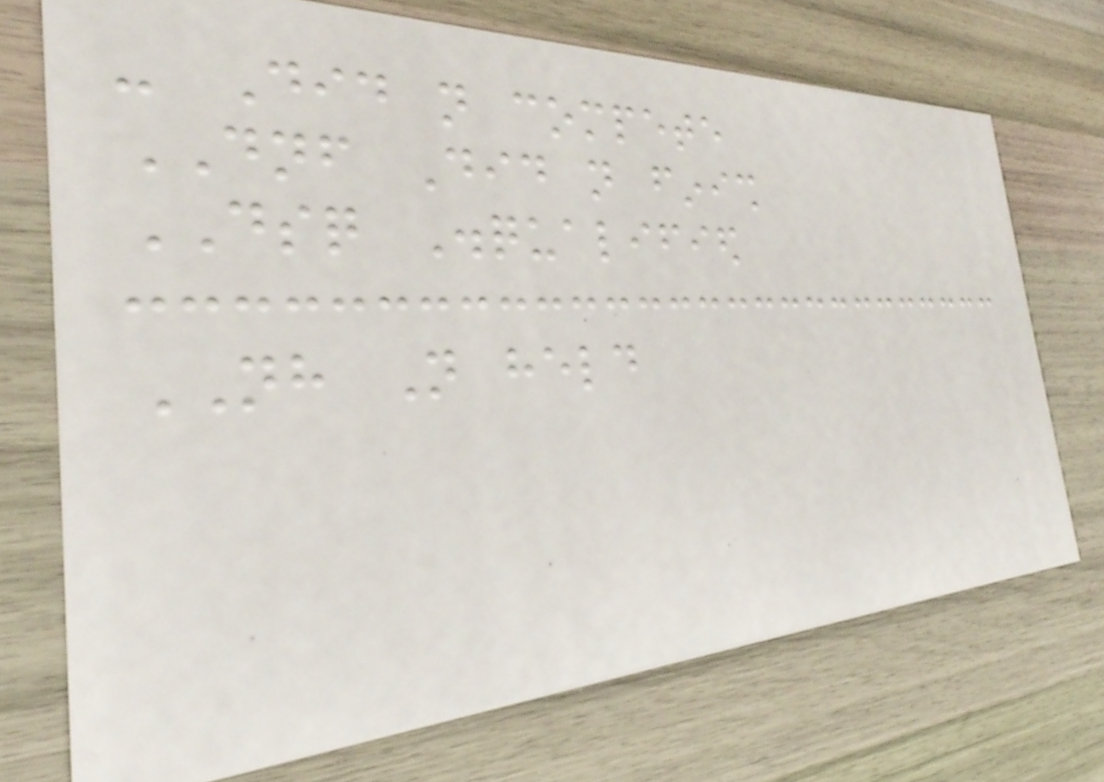- Did not compete
DNF Did not finish
DSQ Disqualified
NH Not held
